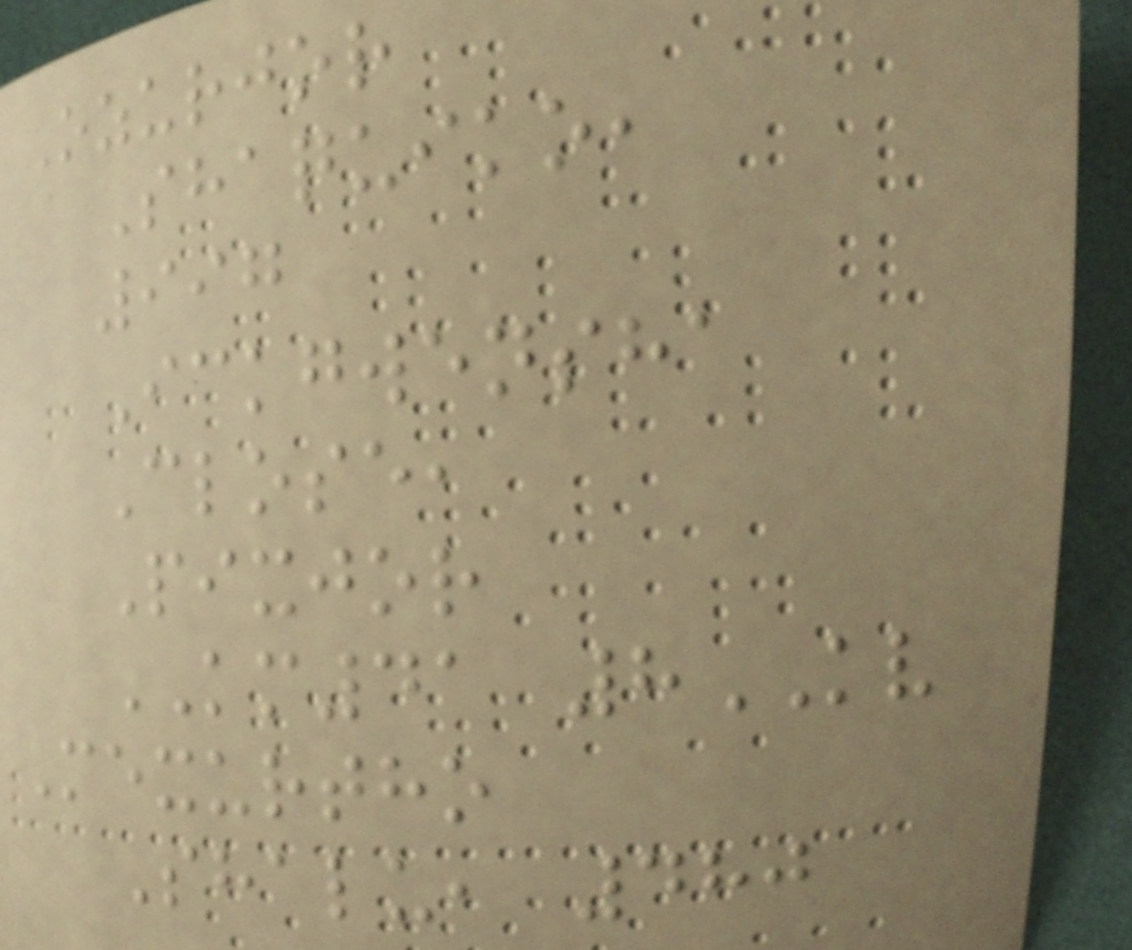Ozurjor
Shaquiko,
997
Ickgwensha
Close,
Pixjor
KM41 8KV
Mexurtho
Shalu, 480
